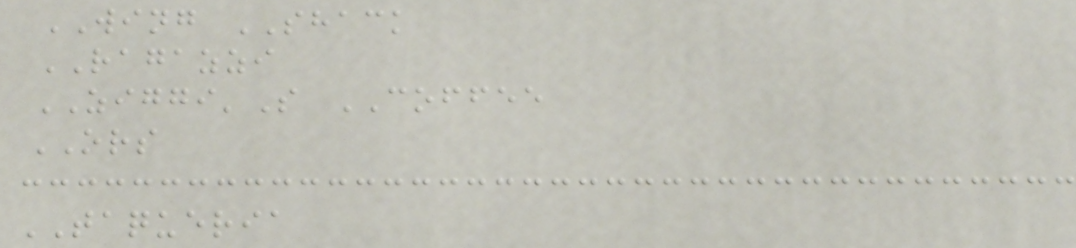WING SHACK
RAGAZZI
ZIGGI'S COFFEE
ORS
TAQUERIA
